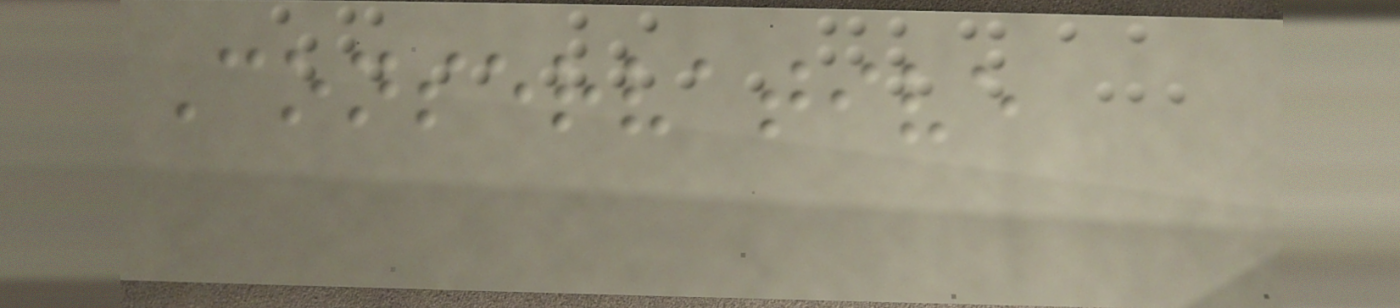Conservative
